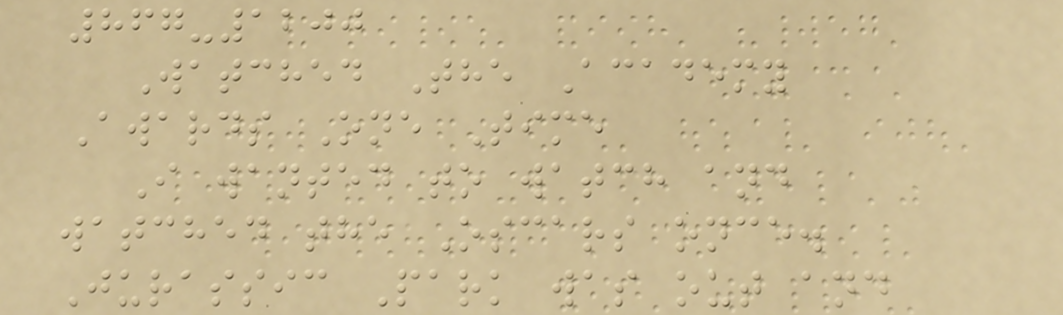867-1200
Watched The Academy
Awards One Time
I wanted to watch and
watched the Oscars once.
Jurassic Park was out and
